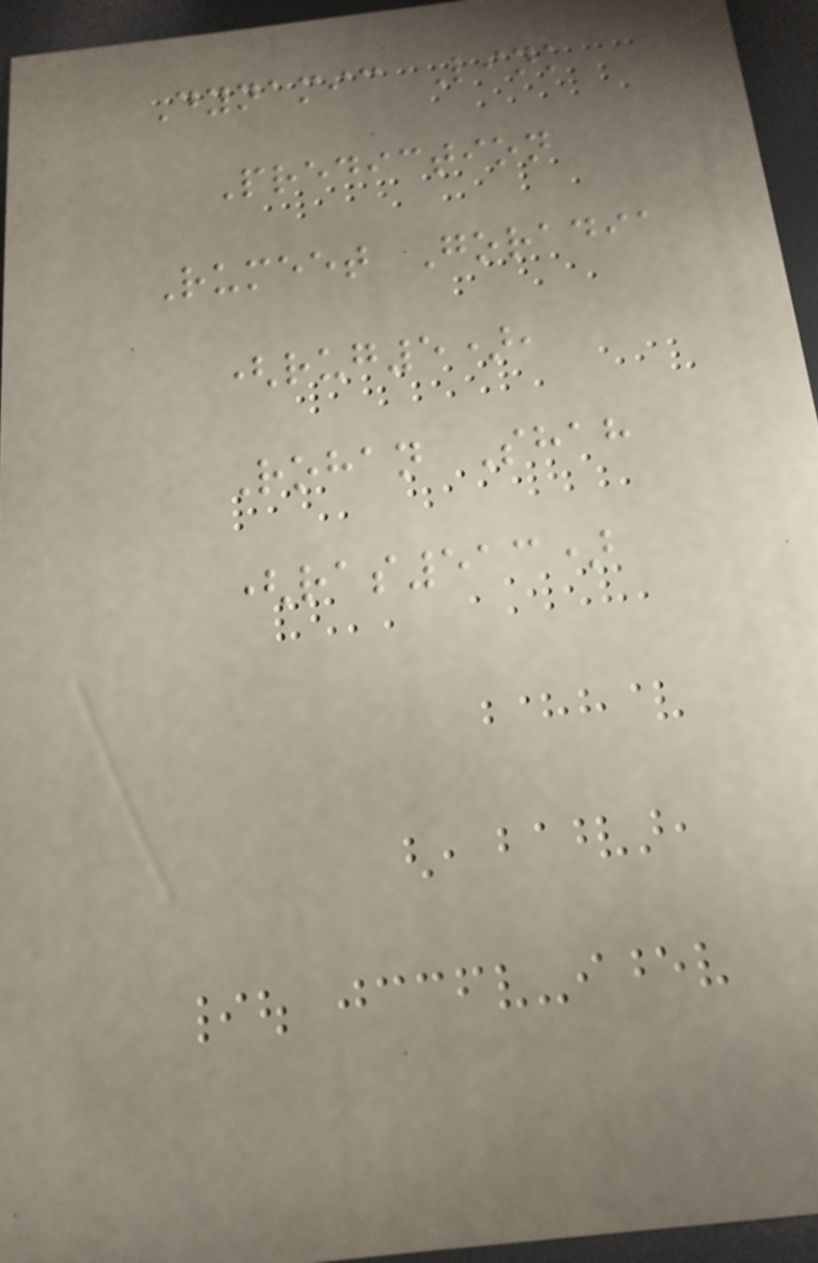Dynamic Link
Prediction
Rumeet Goradia
(rug5),
Rohan Shah
(ras513)
